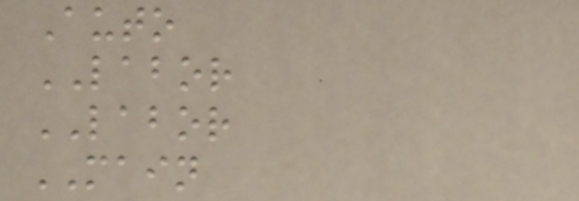Auto
LABOR
LABOR
MAIN
